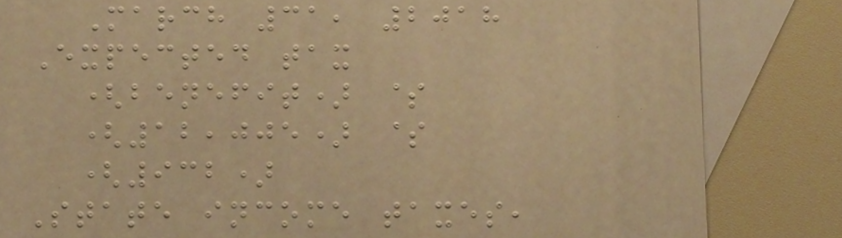March 31, 2018
Expected tax
(benefit) $
(12,005) $
(932)
State income taxes,
